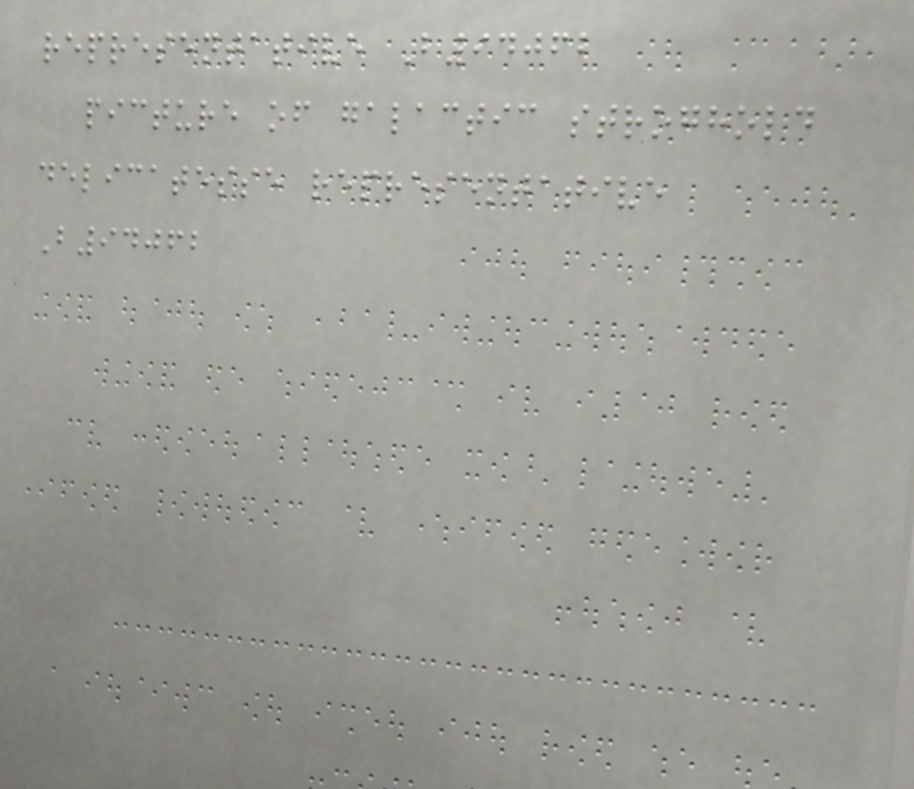representative B94062
picture of galactic stroghold
delicatesse representative
B94062
